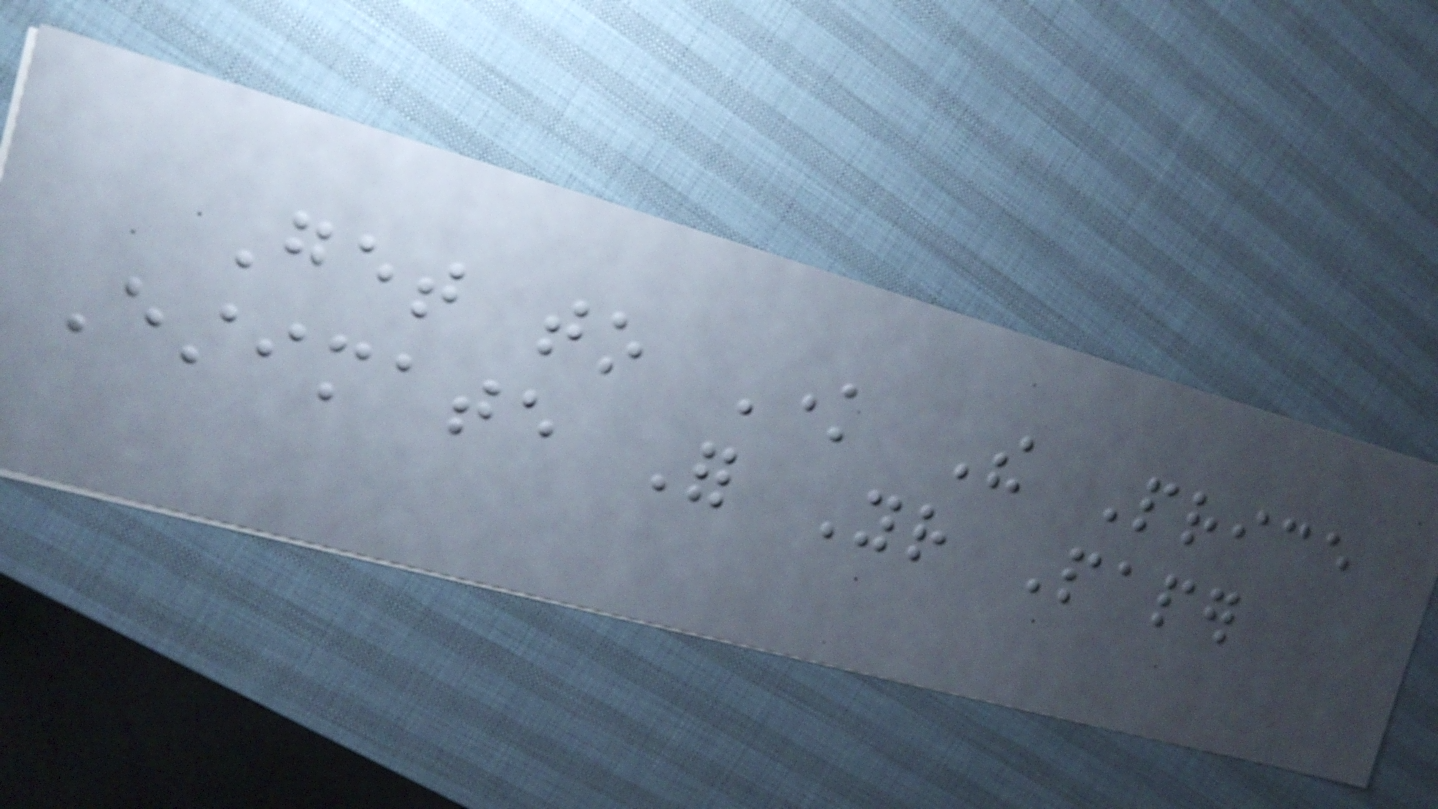Get to Know The Price
Estimate For Your Paper
